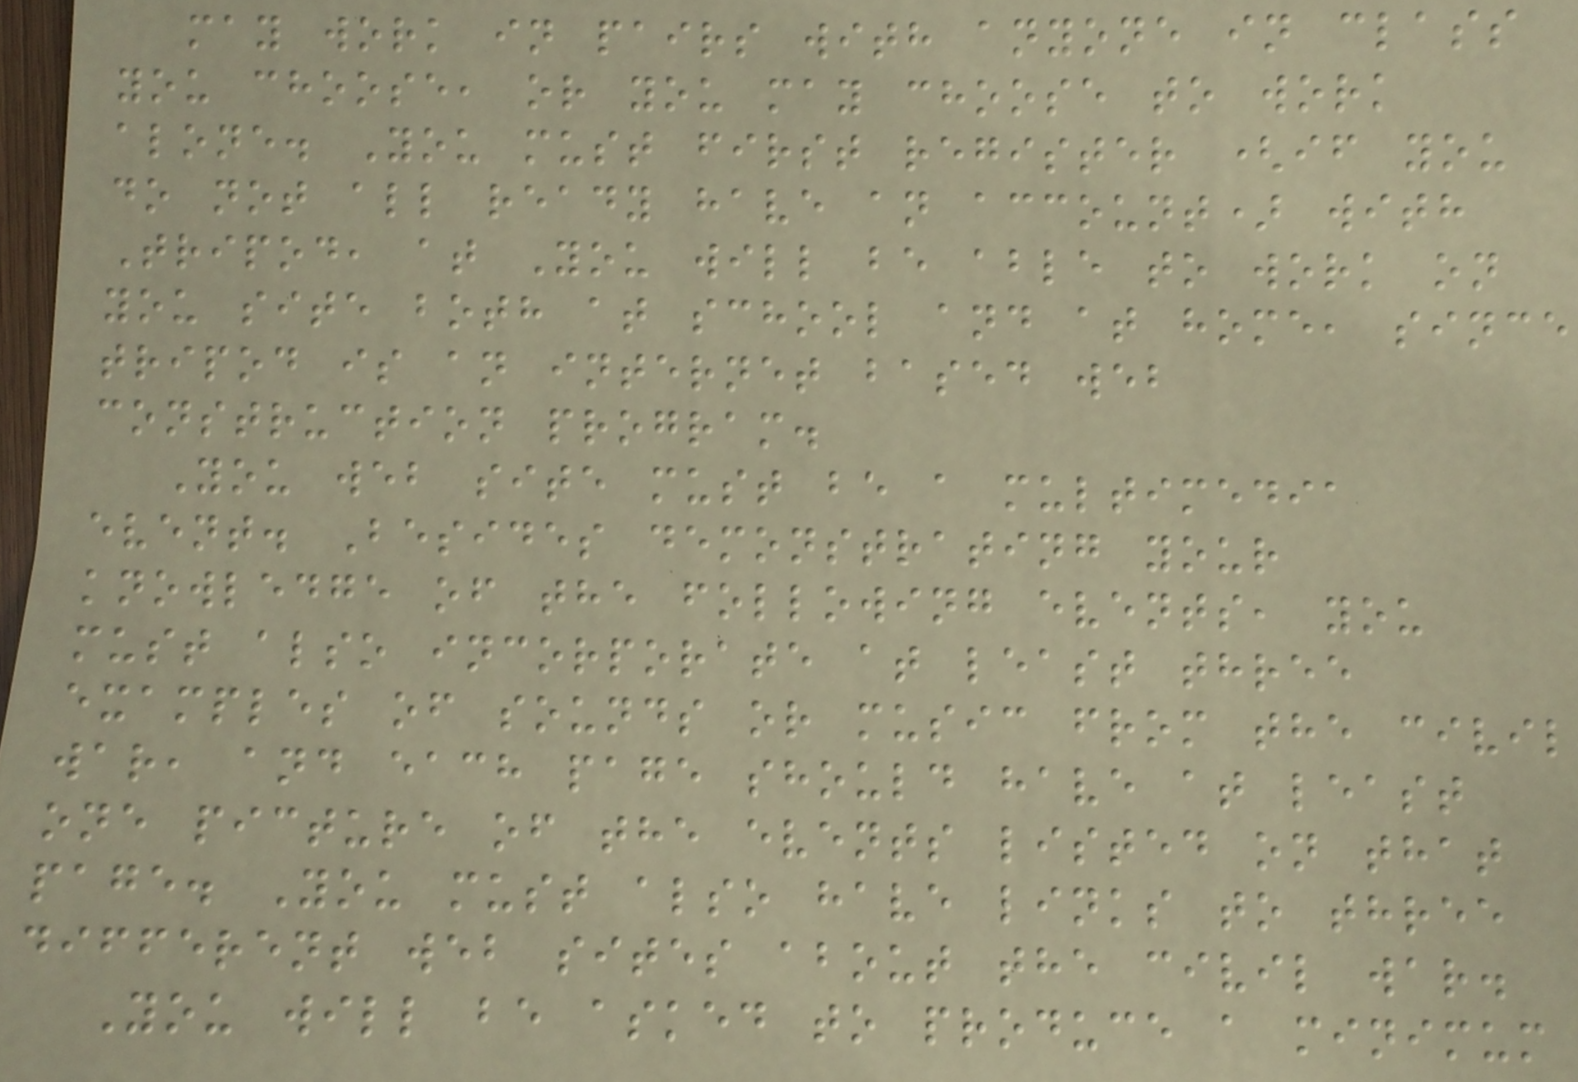may work in pairs with anyone in class
you choose, or you may choose to work
alone. You must first register (if you
do not all ready have an account) with
Tripod, at You will be able to work on
you site both at school and at home, since
tripod is an internet based web
construction program.
You web site must be a multimedia
event. Besides demonstrating your
knowledge of the following events, you
must also incorporate at least three
examples of sounds or music from the civil
war, and each page should have at least
one picture of the events listed on that
page. You must also have links to three
different web sites about the civil war.
You will be asked to produce a minimum
